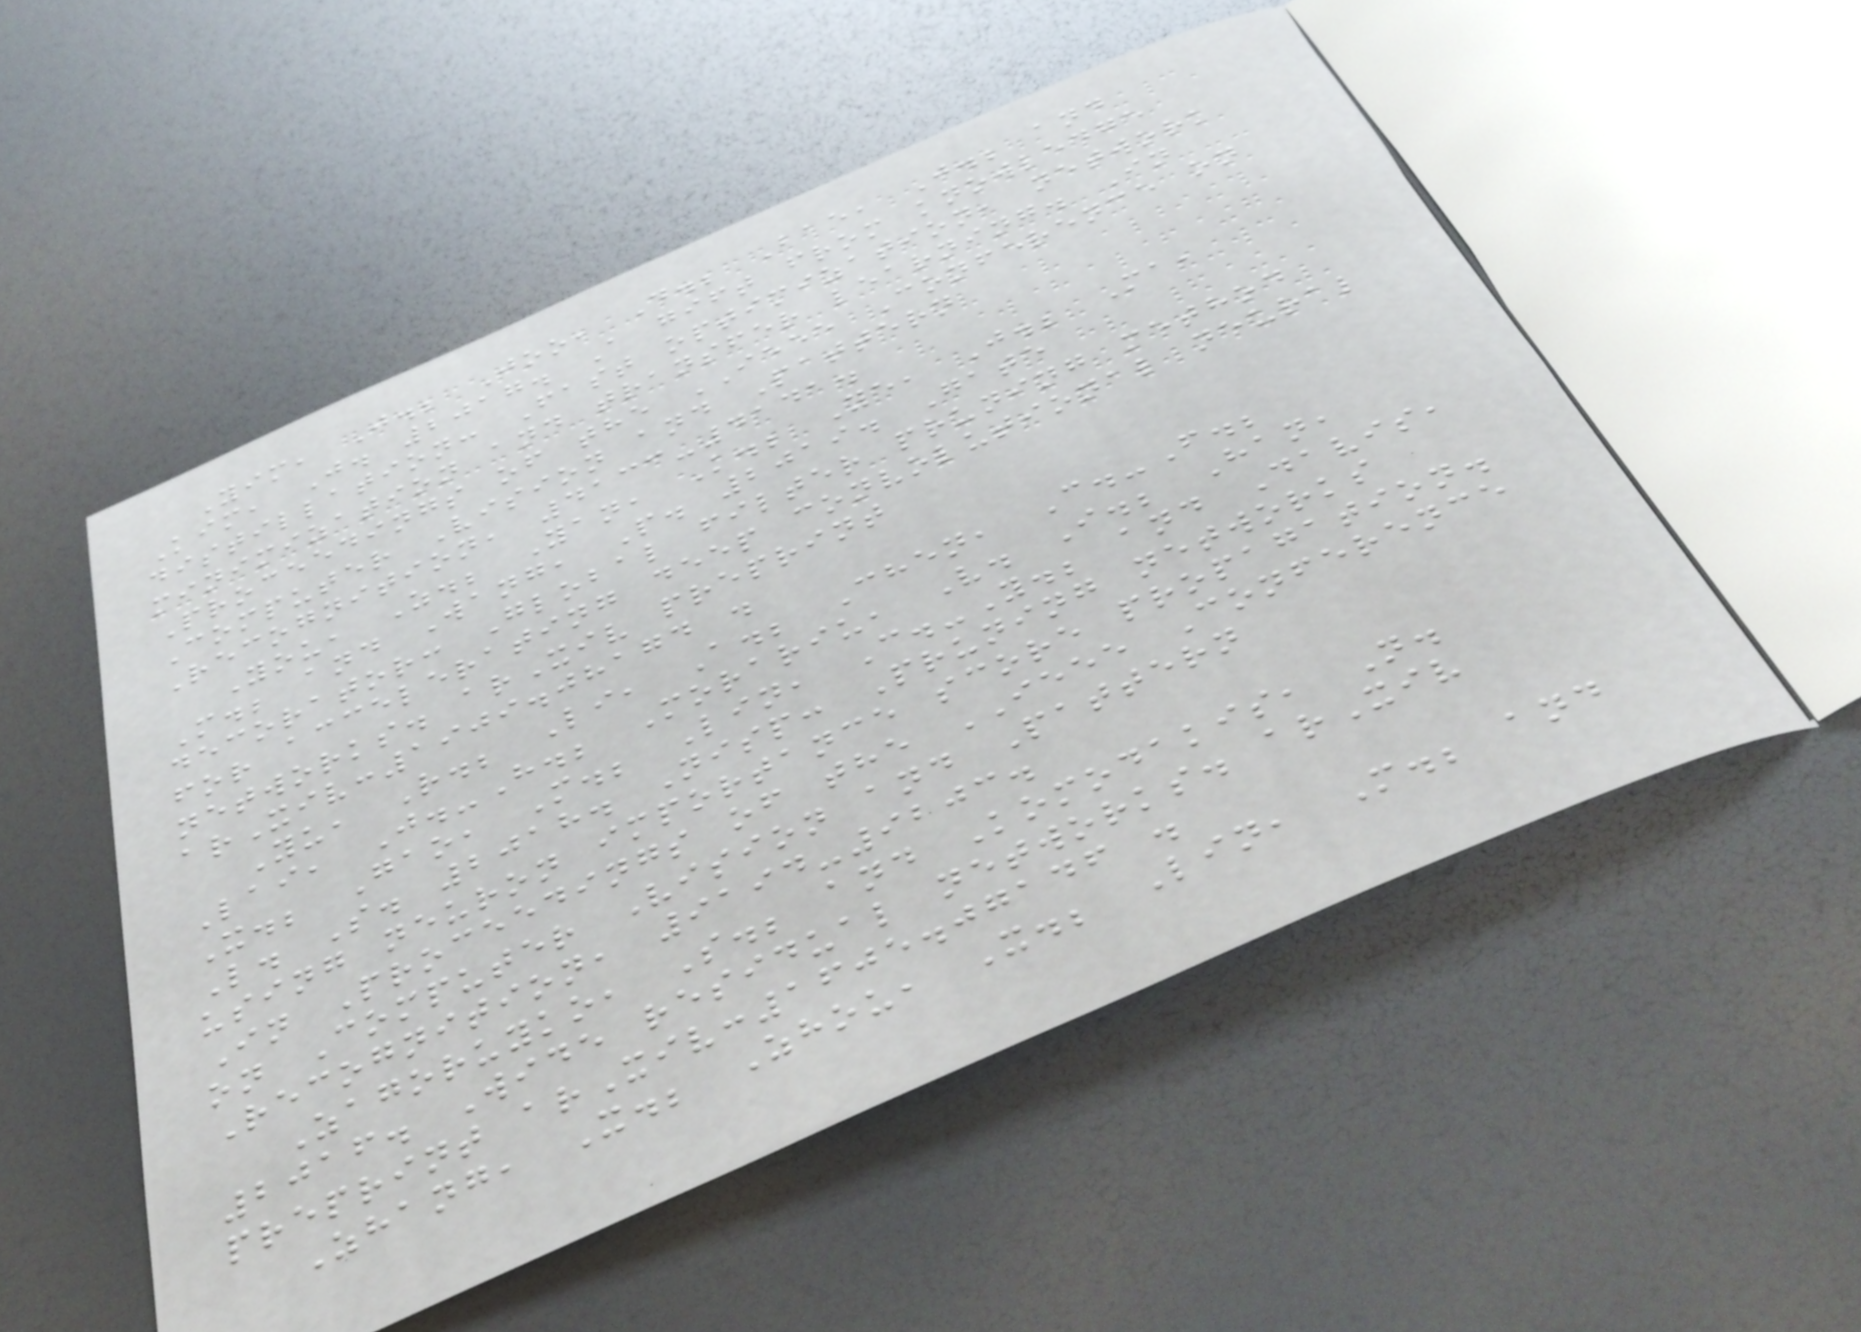Yim, J.; Joo, D.; Bae, J.; and
Kim, J. 2017. A gift from knowledge
distillation: Fast optimization, network
minimization and transfer learning. In
Proceedings of the IEEE Conference on
Computer Vision and Pattern
Recognition, 4133-4141.
You, Z.; Yan, K.; Ye, J.; Ma,
M.; and Wang, P. 2019. Gate
decorator: Global filter pruning method
for accelerating deep convolutional neural
networks. arXiv preprint
arXiv:1909.08174 .
Yu, R.; Li, A.; Chen, C.-F.;
Lai, J.-H.; Morariu, V. I.; Han,
X.; Gao, M.; Lin, C.-Y.; and Davis,
L. S. 2018. Nisp: Pruning networks
using neuron importance score propagation.
In Proceedings of the IEEE Conference
on Computer Vision and Pattern
Recognition, 9194-9203.
Zagoruyko, S.; and Komodakis, N.
2016. Wide residual networks. arXiv
preprint arXiv:1605.07146 .
Zhang, X.; Zhou, X.; Lin, M.; and
